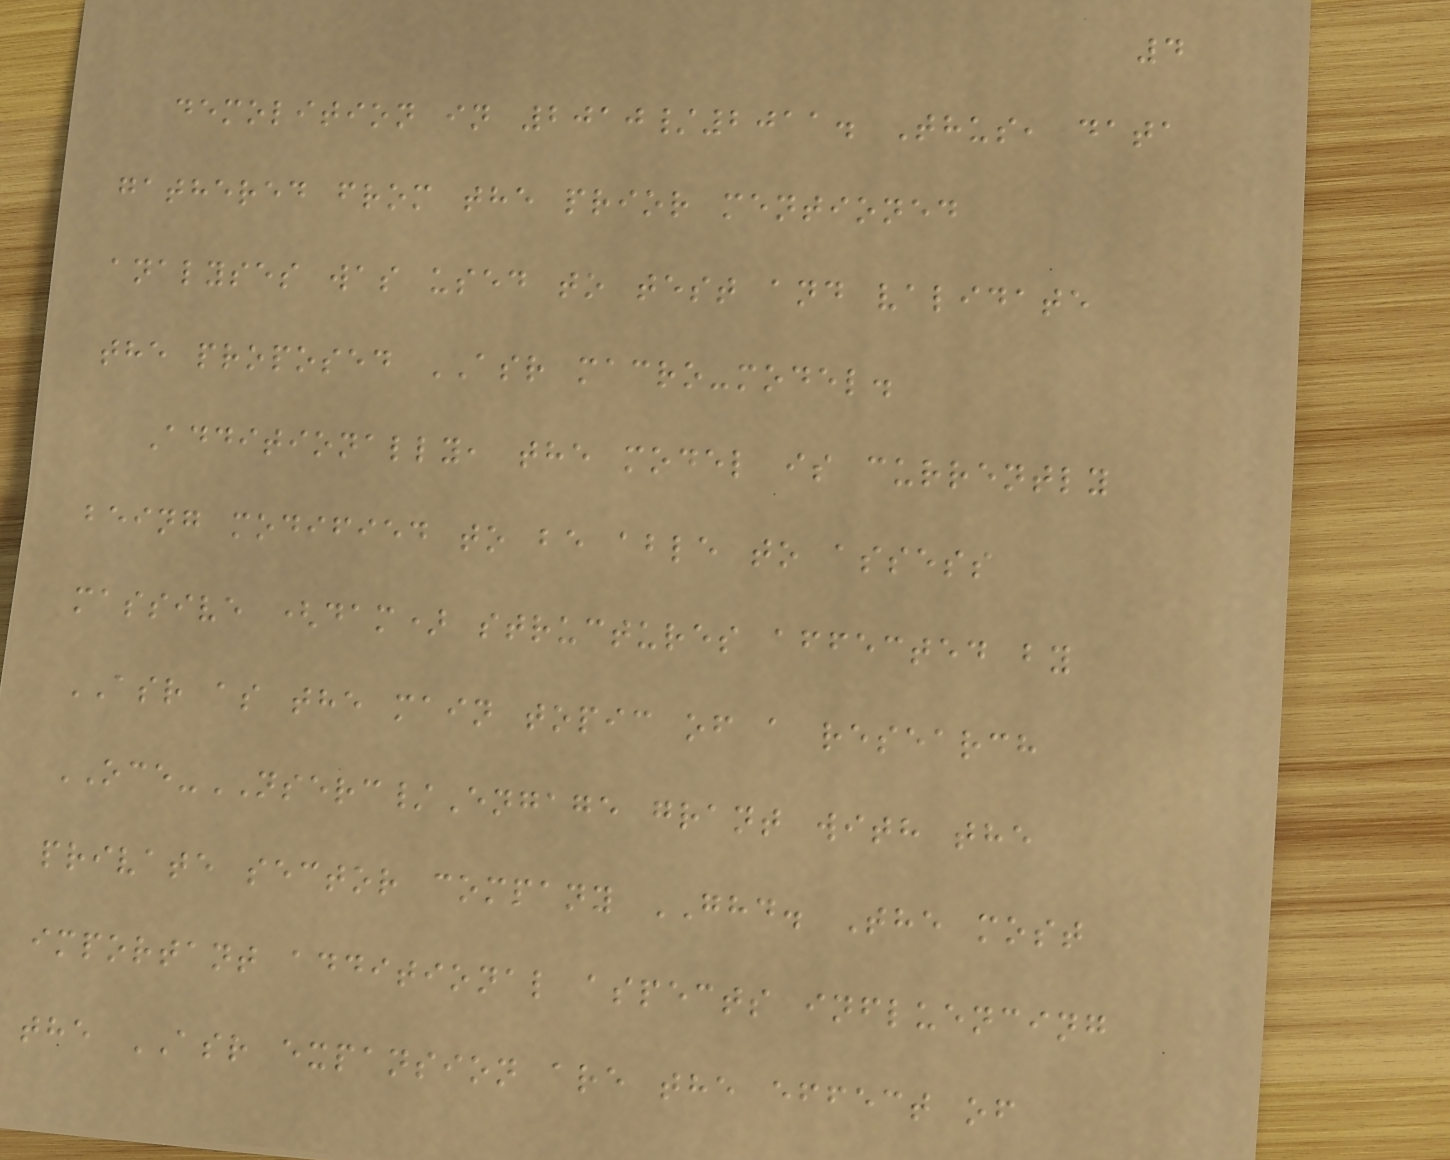4
demolition in 2010/2011. Thus, data
gathered from the prior mentioned
analyses was used to test and validate
the proposed ASR macro-model.
Additionally, the model is currently
being modified to be able to assess
massive (dam) structures affected by
ASR as the main topic of a research
OCE-NSERC/Engage grant with the
private sector company GHD. The most
important additional aspects influencing
the ASR expansion are the effect of
